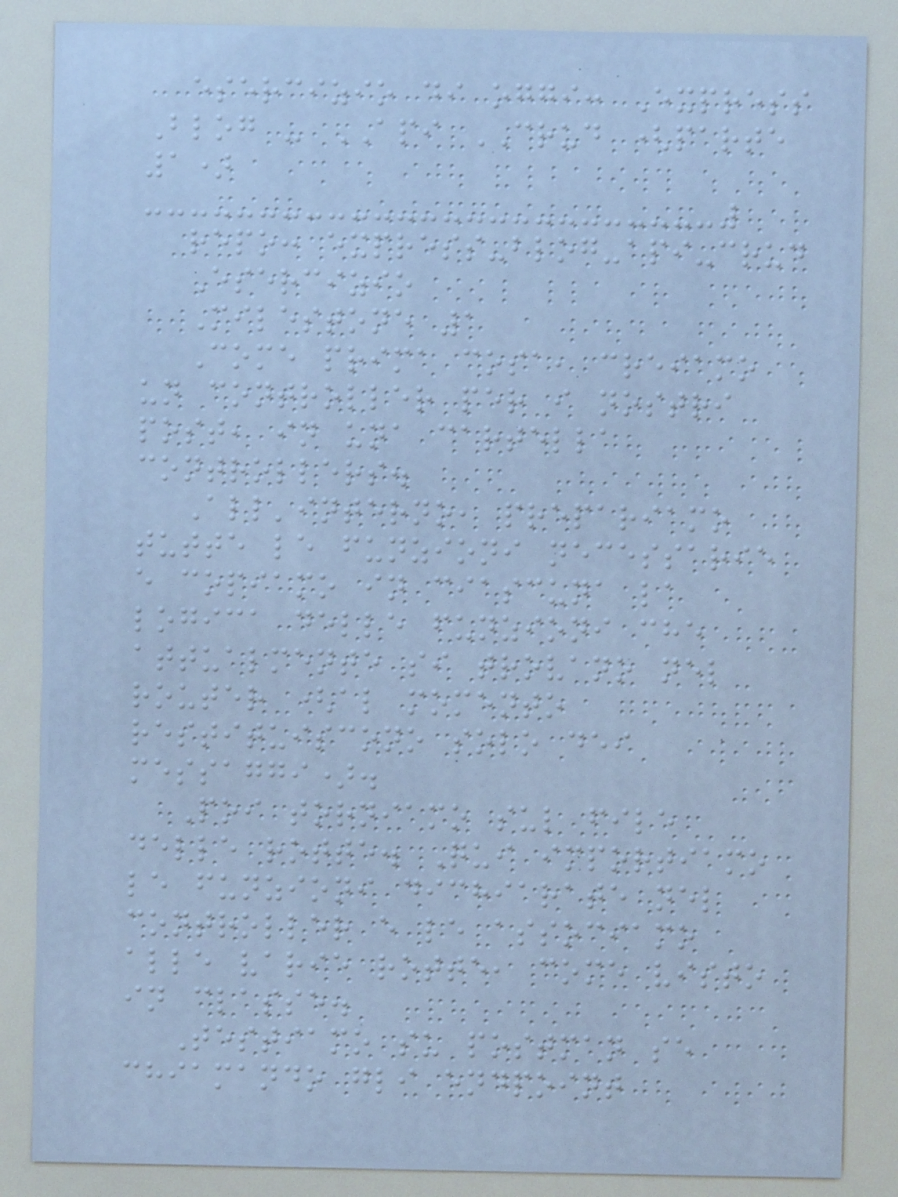esercizio di oggi: Express
Blog - API CRUD (parte
1)
repo: express-blog-api-crud
Esercizio
Milestone 1
Come prima cosa, creiamo
un controller per i nostri
post, in una cartella
controllers.
All'interno, prepariamo
tutte le funzioni necessarie
e copiamo in ciascuna la
logica delle funzioni che
attualmente si trovano nel
router (al momento
restituiscono solo dei
messaggi).
Poi torniamo sul file
delle rotte. Qui importiamo
le funzioni dichiarate nel
controller e le associamo
alle varie rotte, come visto
in classe.
Testiamo su postman se
chiamando gli endpoint
